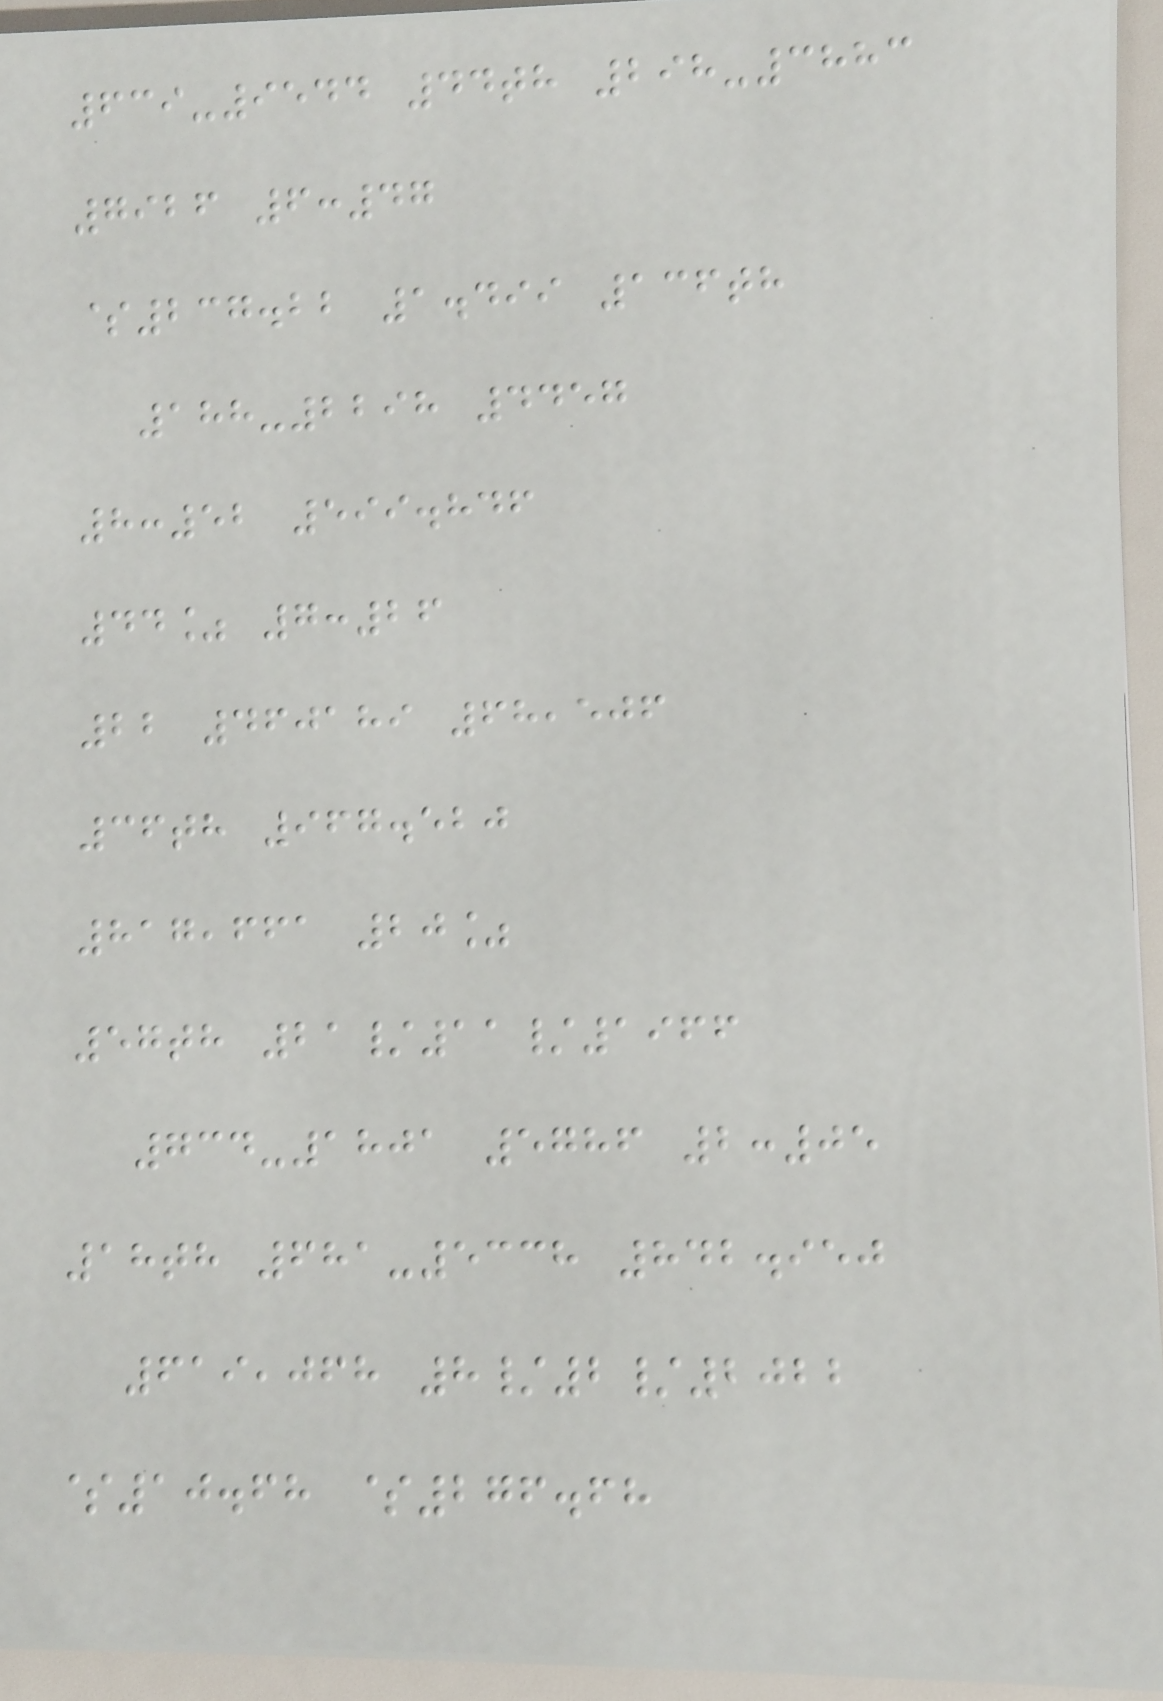639-9544 44th 298-3883
7926 6:47
$237.22 1.499 136th
188-2298 4457
8:52 599.846
44% 7:26
22 460189 68,506
36th 967.520
817,661 20%
57th 21/11/1966
734-1801 5786 2:05
18th 681-5338 842.950
619,068 8/2/2022
$10.68 $276.68
